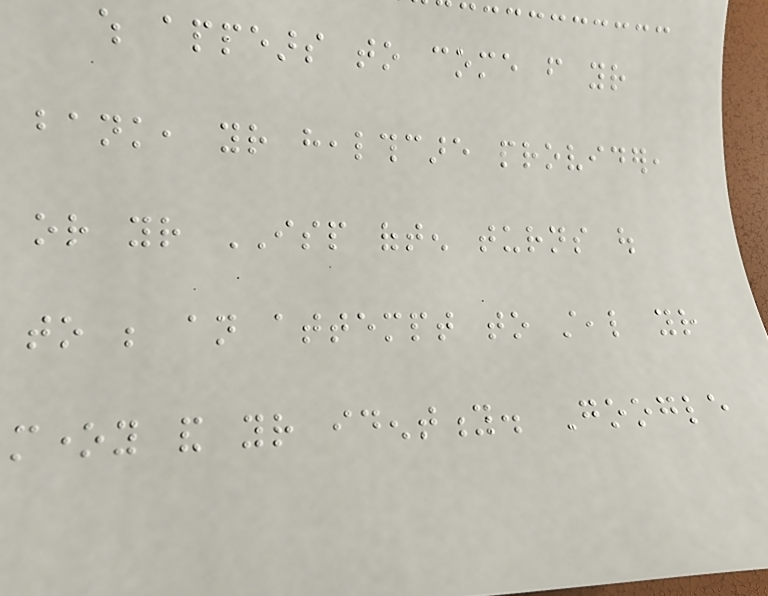which appears to come from your
bank, your healthcare provider,
or your ISP often turns out
to be an attempt to steal your
money and your identity. Google
